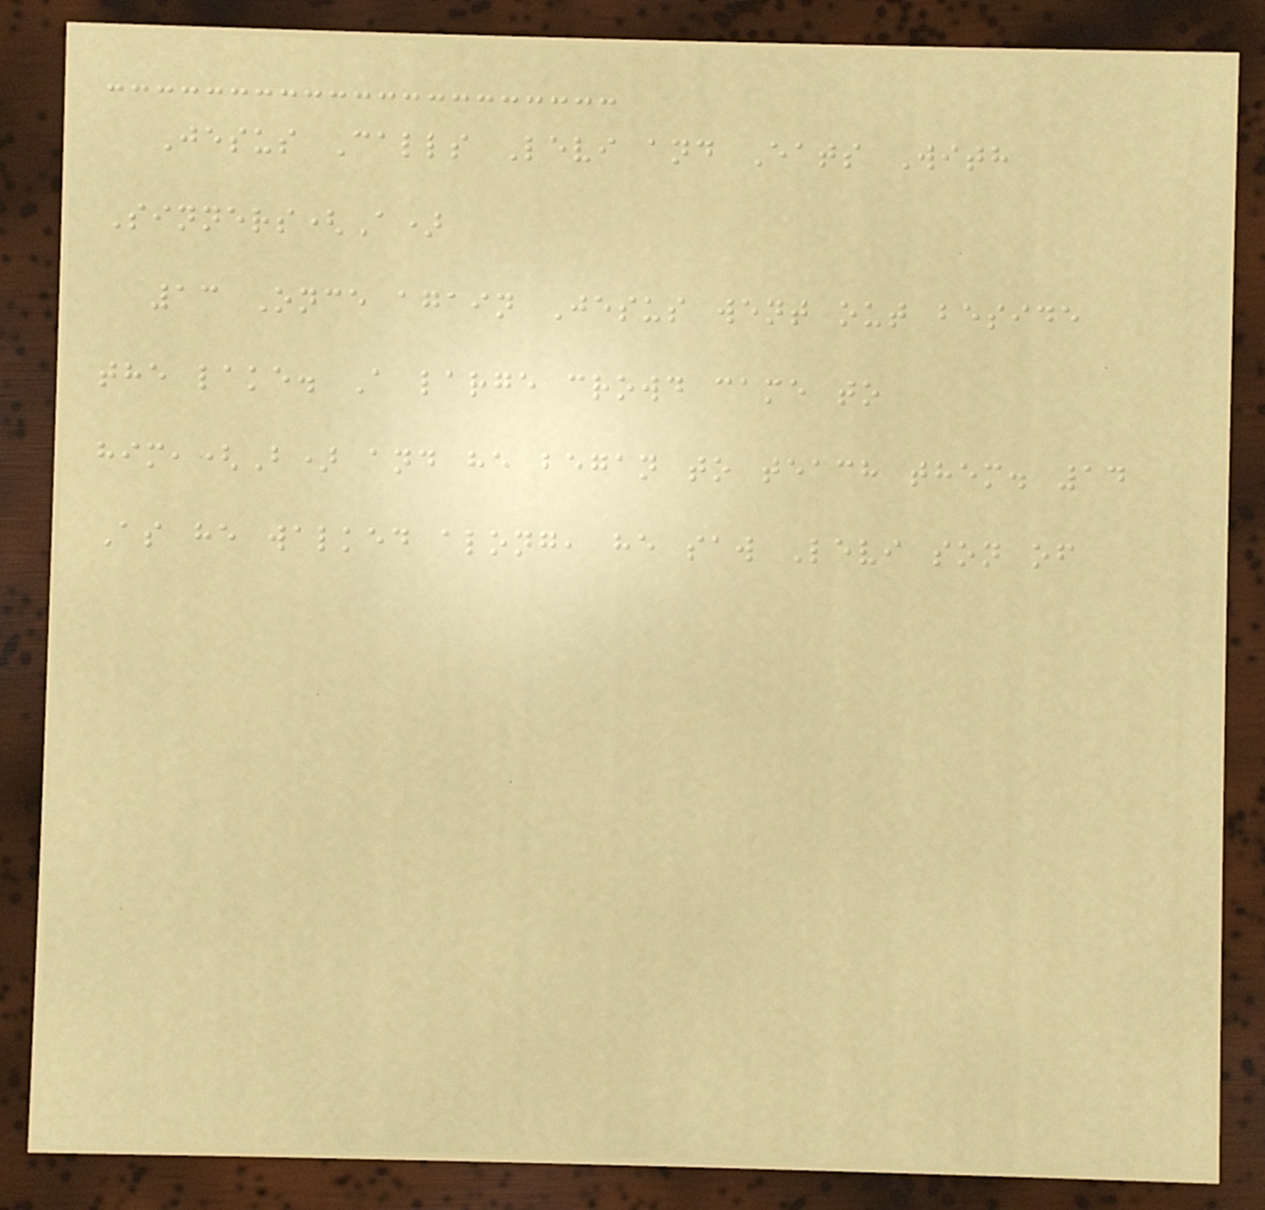Jesus Calls Levi and Eats With
Sinners(A)
13 Once again Jesus went out beside
the lake. A large crowd came to
him,(B) and he began to teach them. 14
As he walked along, he saw Levi son of
